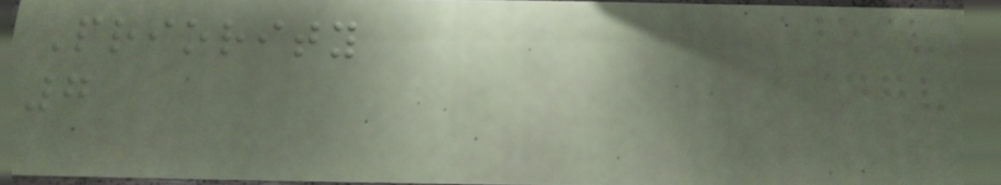Priority
7
